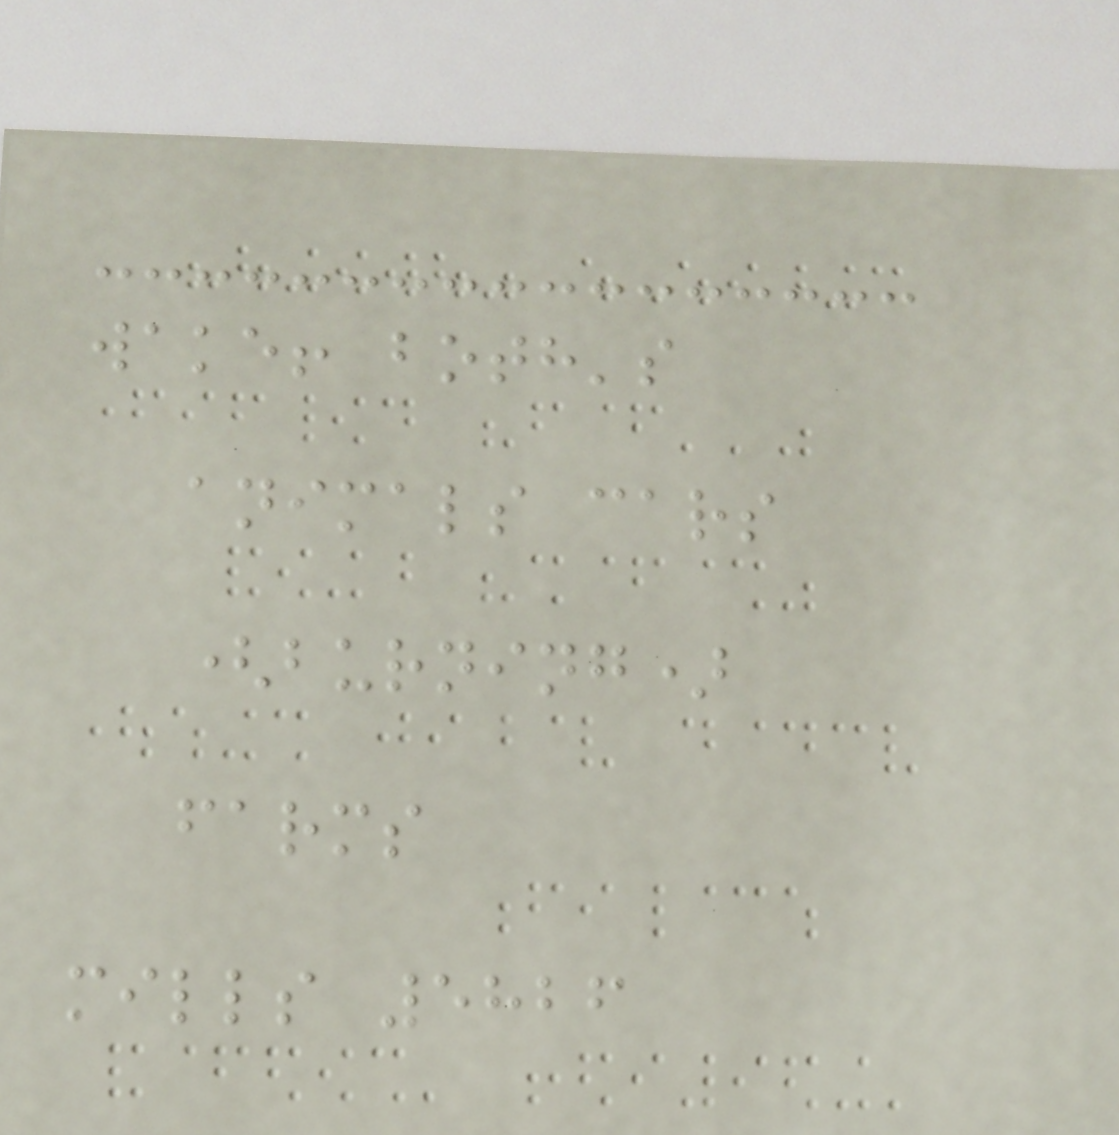wake! both's
animals cars
(burning)
farms
mills 5826
